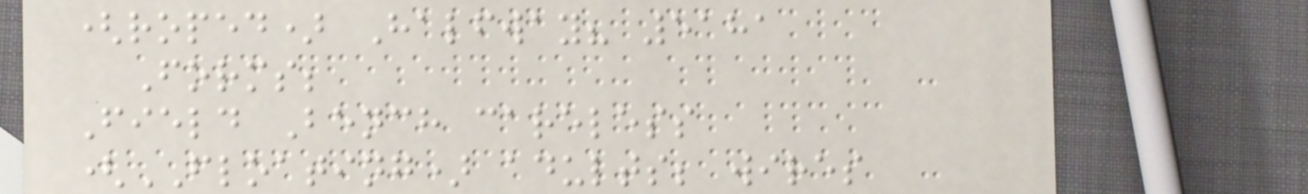(roped) Halfway? 5181
Forms;
Field Bench careless
(FLOATING) adults; wires
